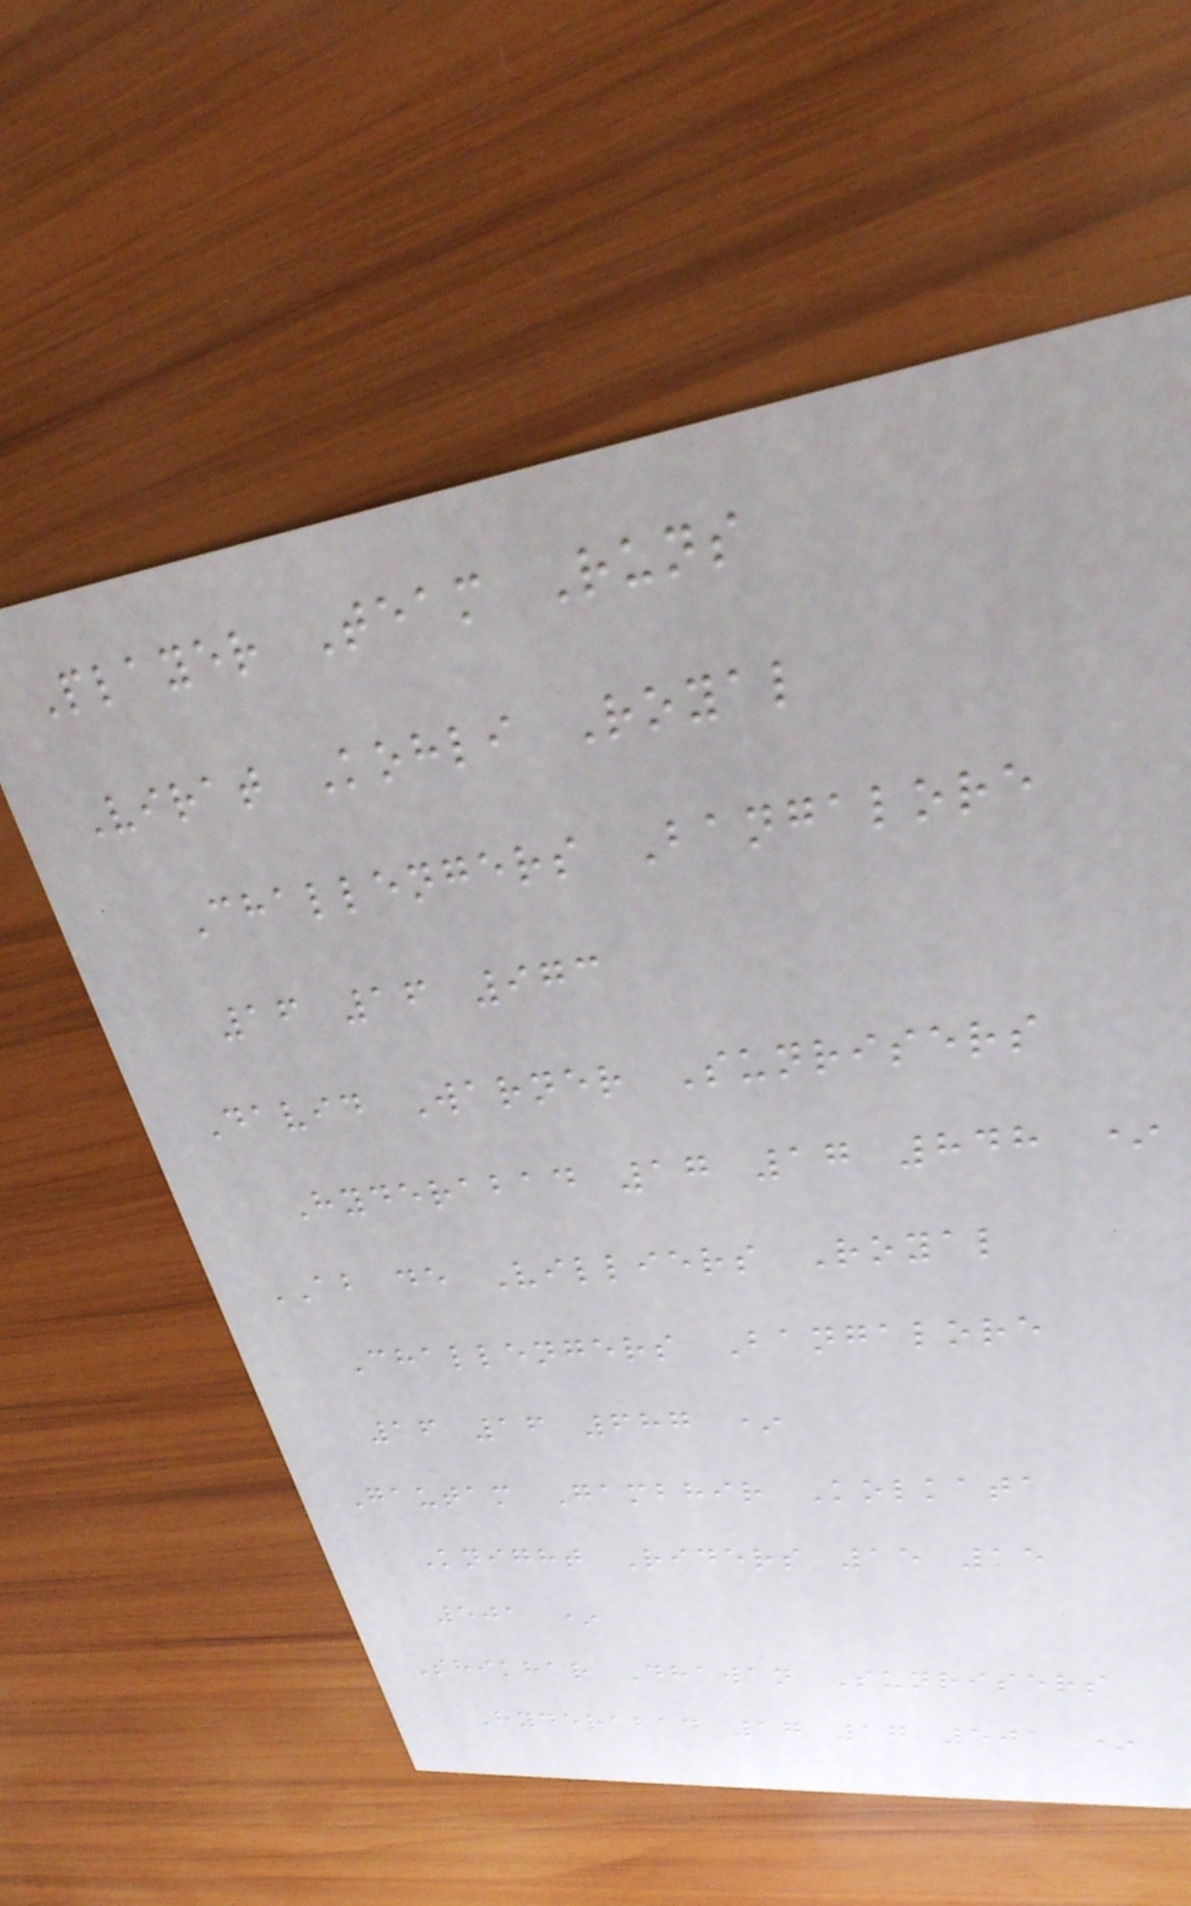Player Team Runs
Virat Kohli Royal
Challengers Bangalore
16 16 973
David Warner Sunrisers
Hyderabad 17 17 848 *
AB de Villiers Royal
Challengers Bangalore
16 16 687 *
Gautam Gambhir Kolkata
Knight Riders 15 15
501 *
Shikhar Dhawan Sunrisers
Hyderabad 17 17 501 *
